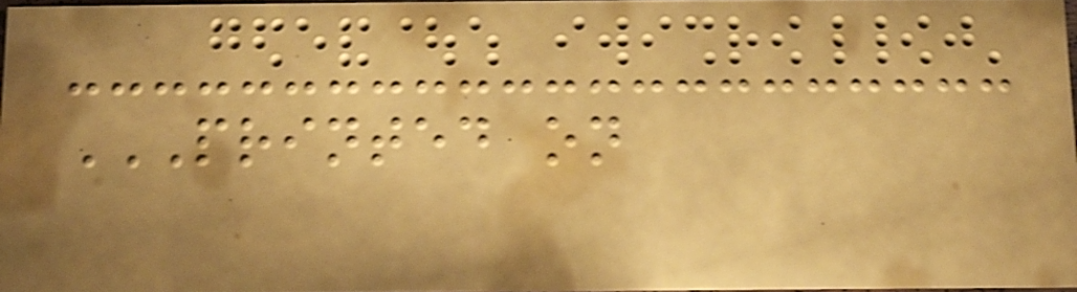PRINTED ON
